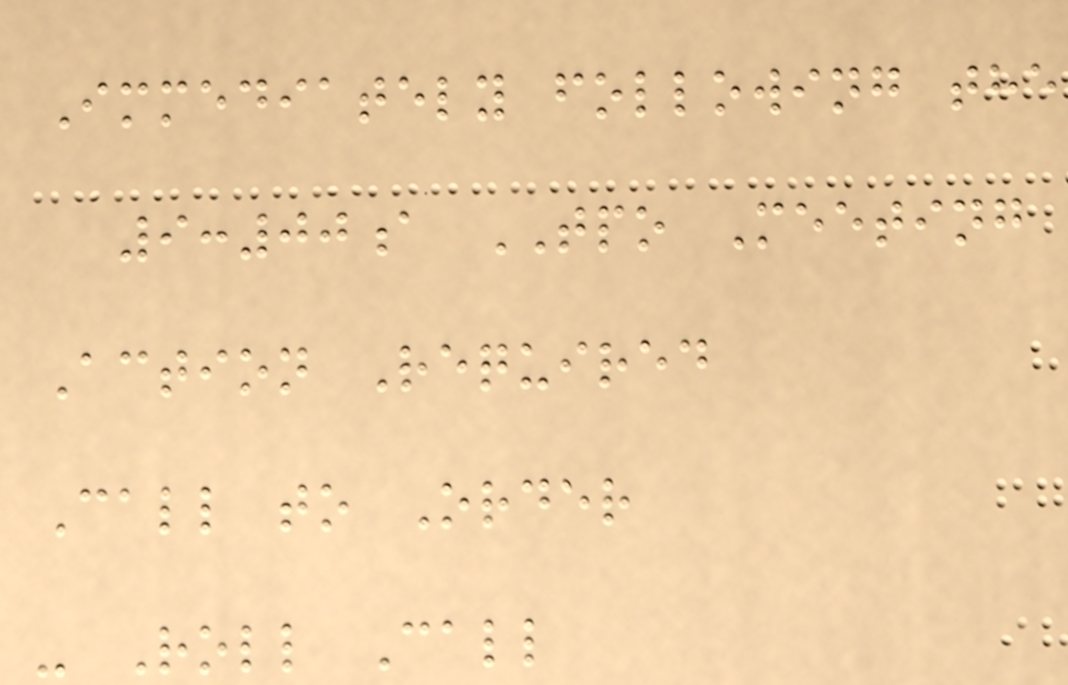Immediately following the
9:00a TPO Meeting
Action Required
Call to Order
- Roll Call
